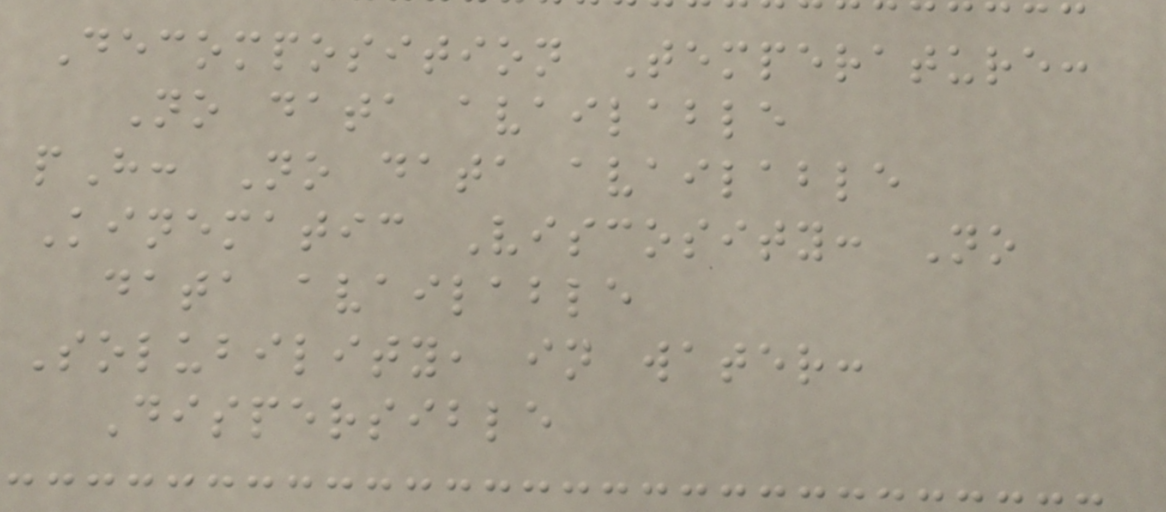Decomposition Temperature:
No data available
pH: No data available
Kinematic Viscosity: No
data available
Solubility, in water:
Dispersible
